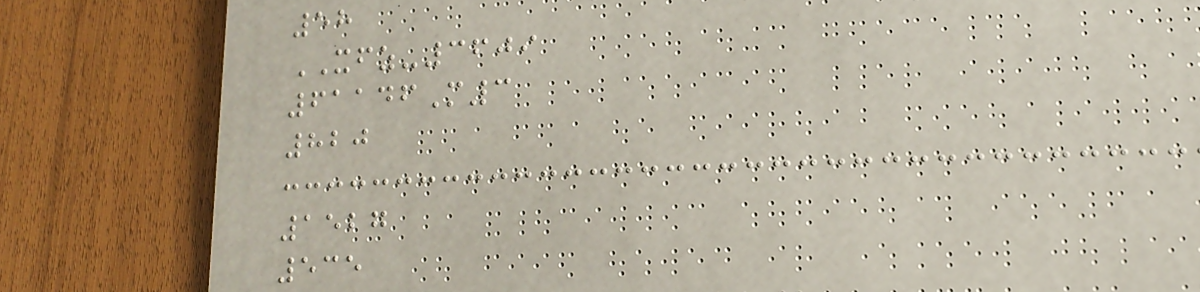58
XFZ-3609
61146M3
820
1527
535
